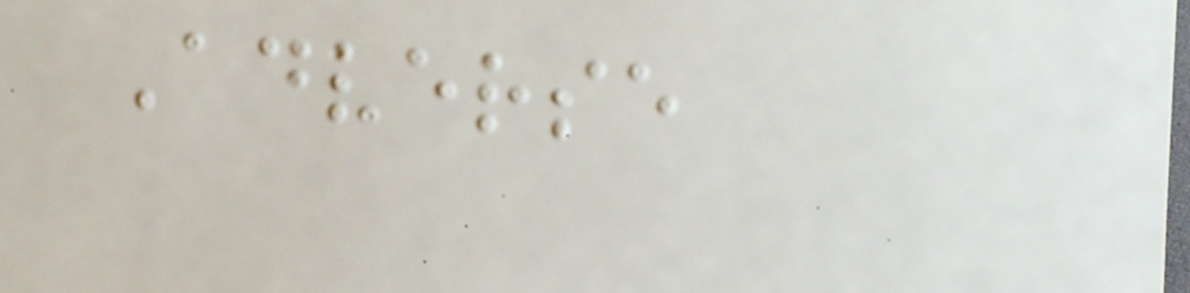Adverse
